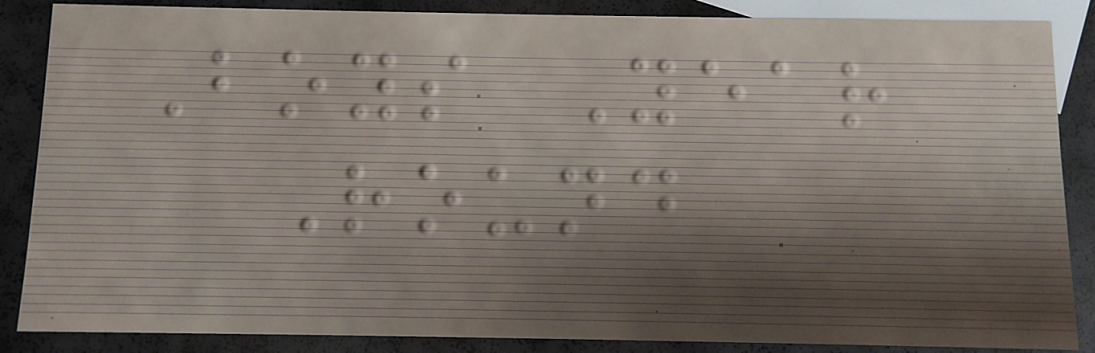Boys Year
Round
